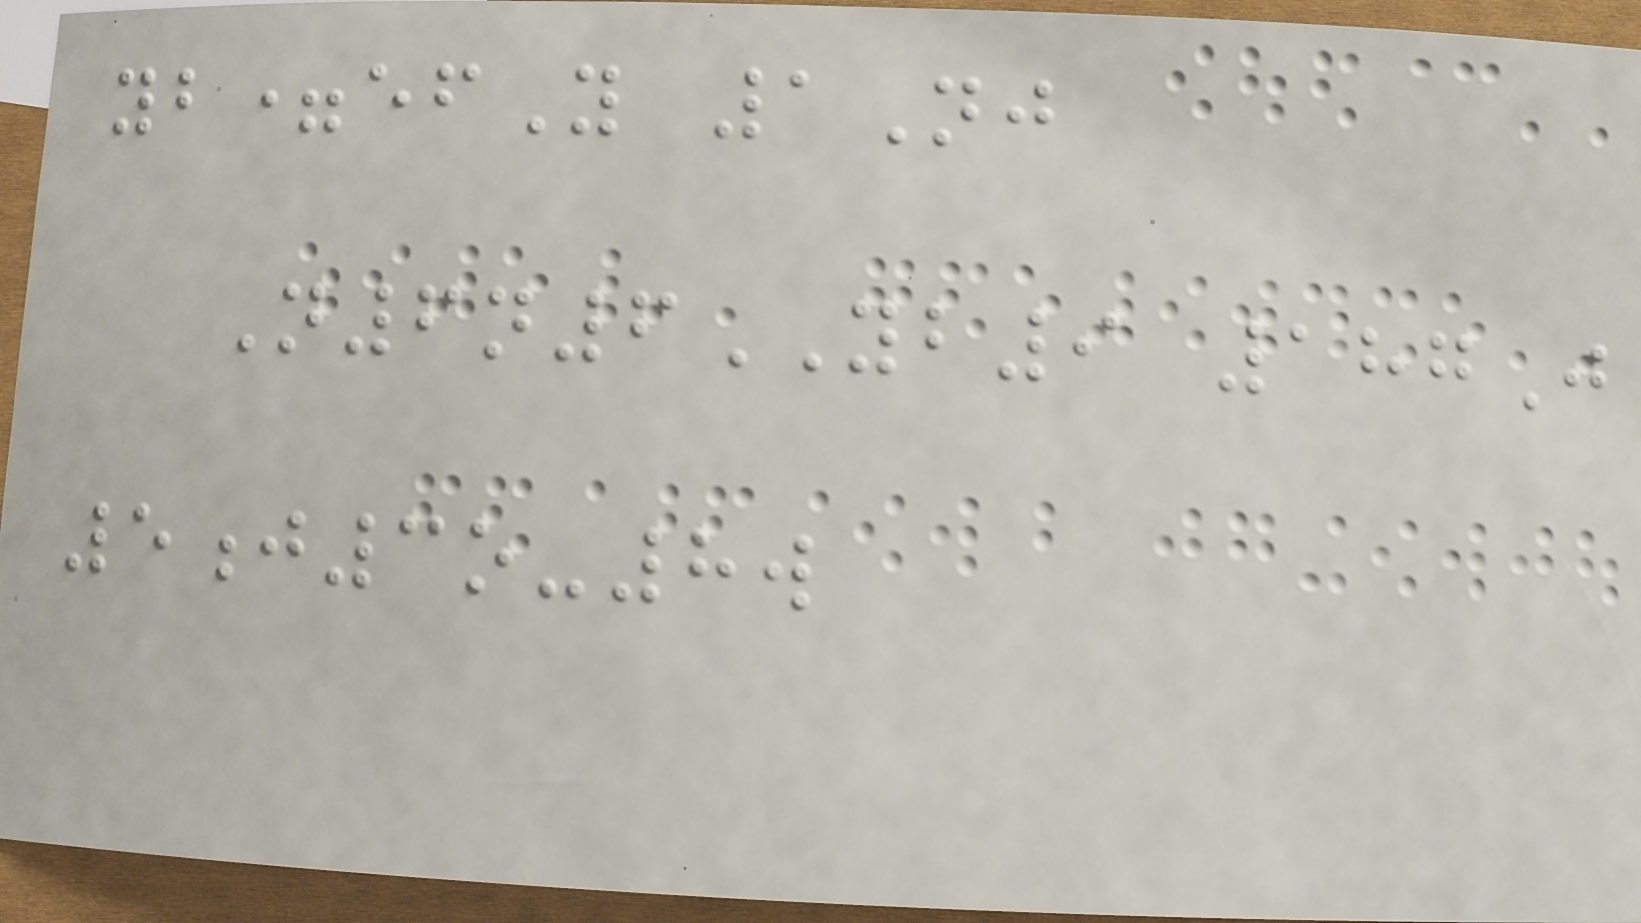yb=efY 1Nj
N6n6YB9 187J
5j3o-8w
